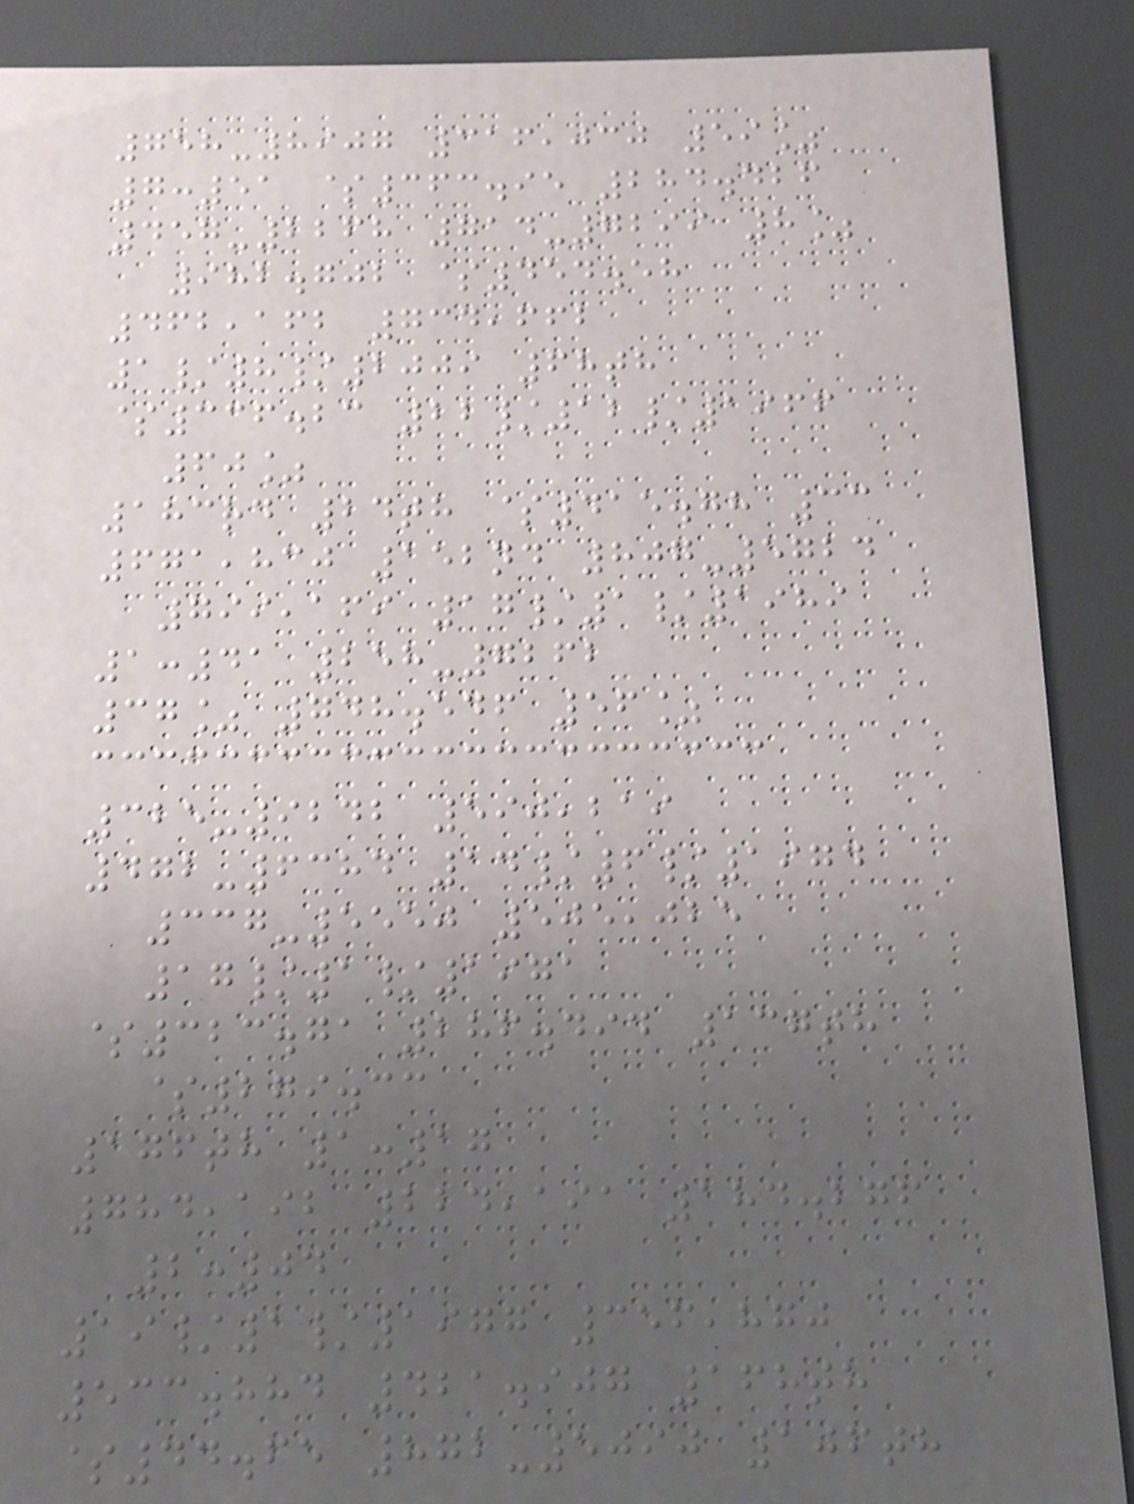758-8907 316,030 59%
7:51 $363.95 284.426
457-2268 714-7299 8%
982.702 $454.58
462,162 734,662
1/8/2009 68th
$336.23 22/12/1966
60%
183rd 24th $415.78 33
671,830 152nd 807-5724
799,169 17/1/1989
1:41 258-7262
37% 748.546 56%
325-9242 590,219
472-6384 14/6/1974
337-5550 505,025
17/1/1971
$323.71 286.494 137th
$279.33
176th 1:17
784,192 224,191 184.276
2:04
19/1/1977 356,870
533.884 421.907 168th
$44.65 872-5090 106th
